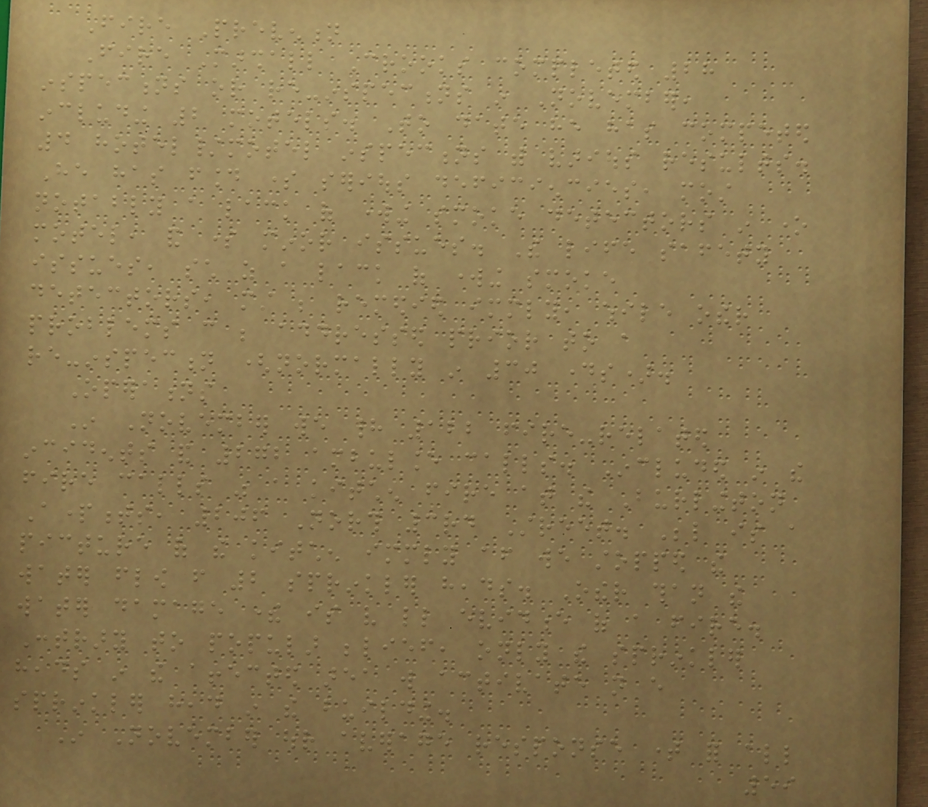Fire Prevention
Fire Marshall Crooks completed 28
inspections or re-inspections in November,
including 2 motels. To date he has competed
4 hotel/motel inspections with various results.
He has found some serious deficiencies, most
notably a lack of working smoke detectors in one
motel, and some minor issues. The life safety
issues, such as a lack of working smoke
detectors, must be remedied immediately, while other
problems can be addressed prior to a
re-inspection (normally in 30 days).
Operations
In November we had 122 fire-related
incidents and 272 ambulance calls. Included in the
fire calls was a kitchen fire at the Burlington
Apartments, 206 North 3rd Street. Below is a
picture of the kitchen immediately after we stopped the
water flow from 2 sprinkler heads. Other than the
water damage there is very little evidence of a fire.
Contrary to popular belief, only the sprinkler
heads in the affected area will activate not every
sprinkler head in the building.
In November our average response time for all
59
